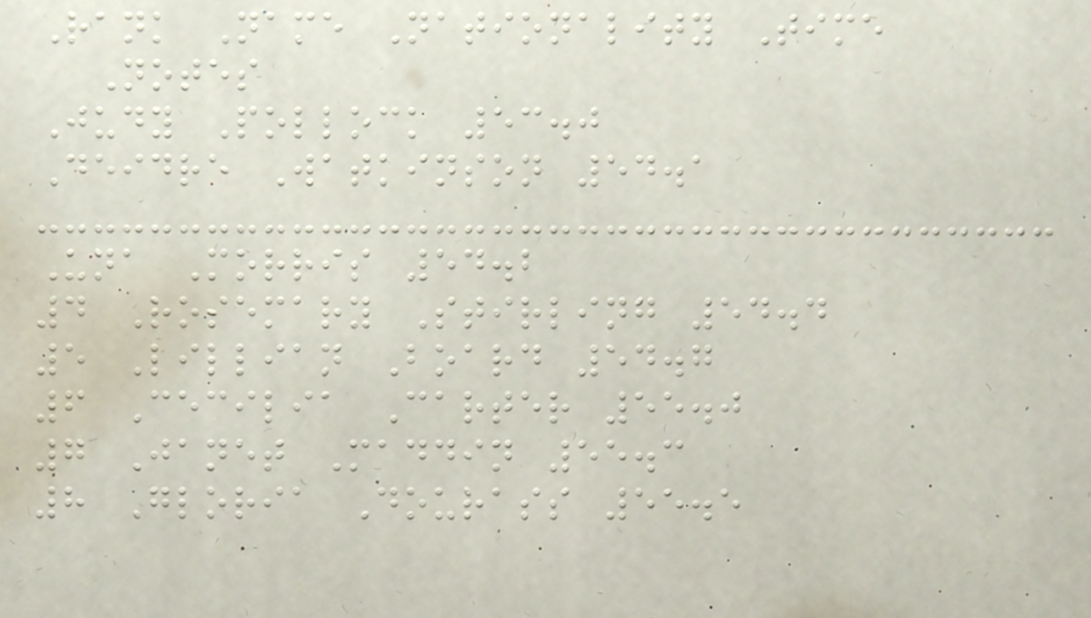Rank Name Nationality Time
Notes
Judy Pollock 53.0
Deidre Watkinson 54.1
Una Morris 54.2
4 Rosemary Stirling 54.4
5 Lillian Board 54.7
6 Cecilia Carter 55.0
7 Janet Maddin 55.3
8 Gloria Dourass 55.5
